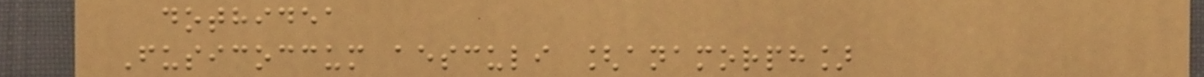dothidea
Fusicoccum aesculi [anamorph]
